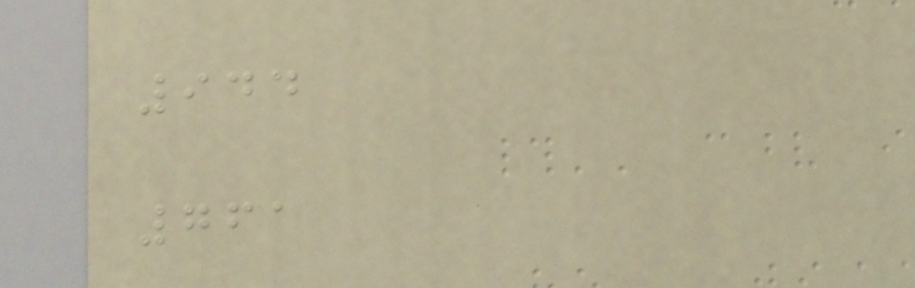944
761
